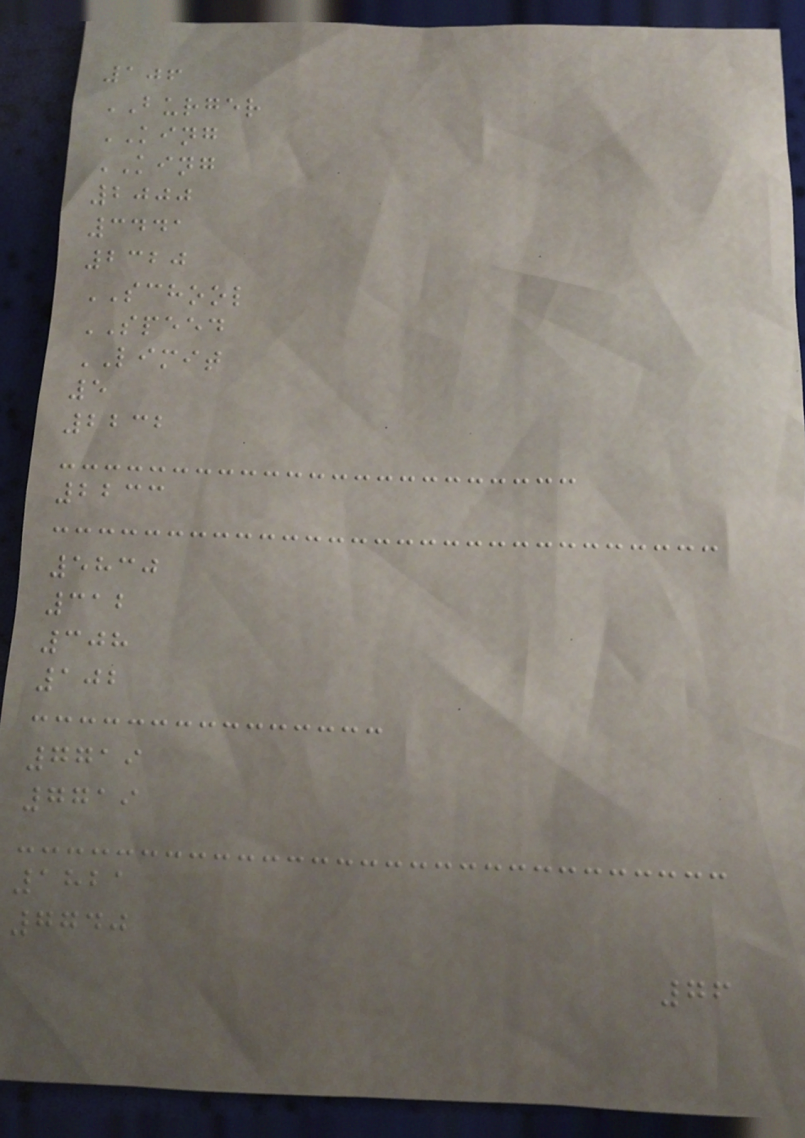106
BURGER
KING
KING
2000
3441
2320
SCHOOL
SPEED
LIMIT
5
2232
2233
5830
312
308
102
7719
7719
1821
7740
76
